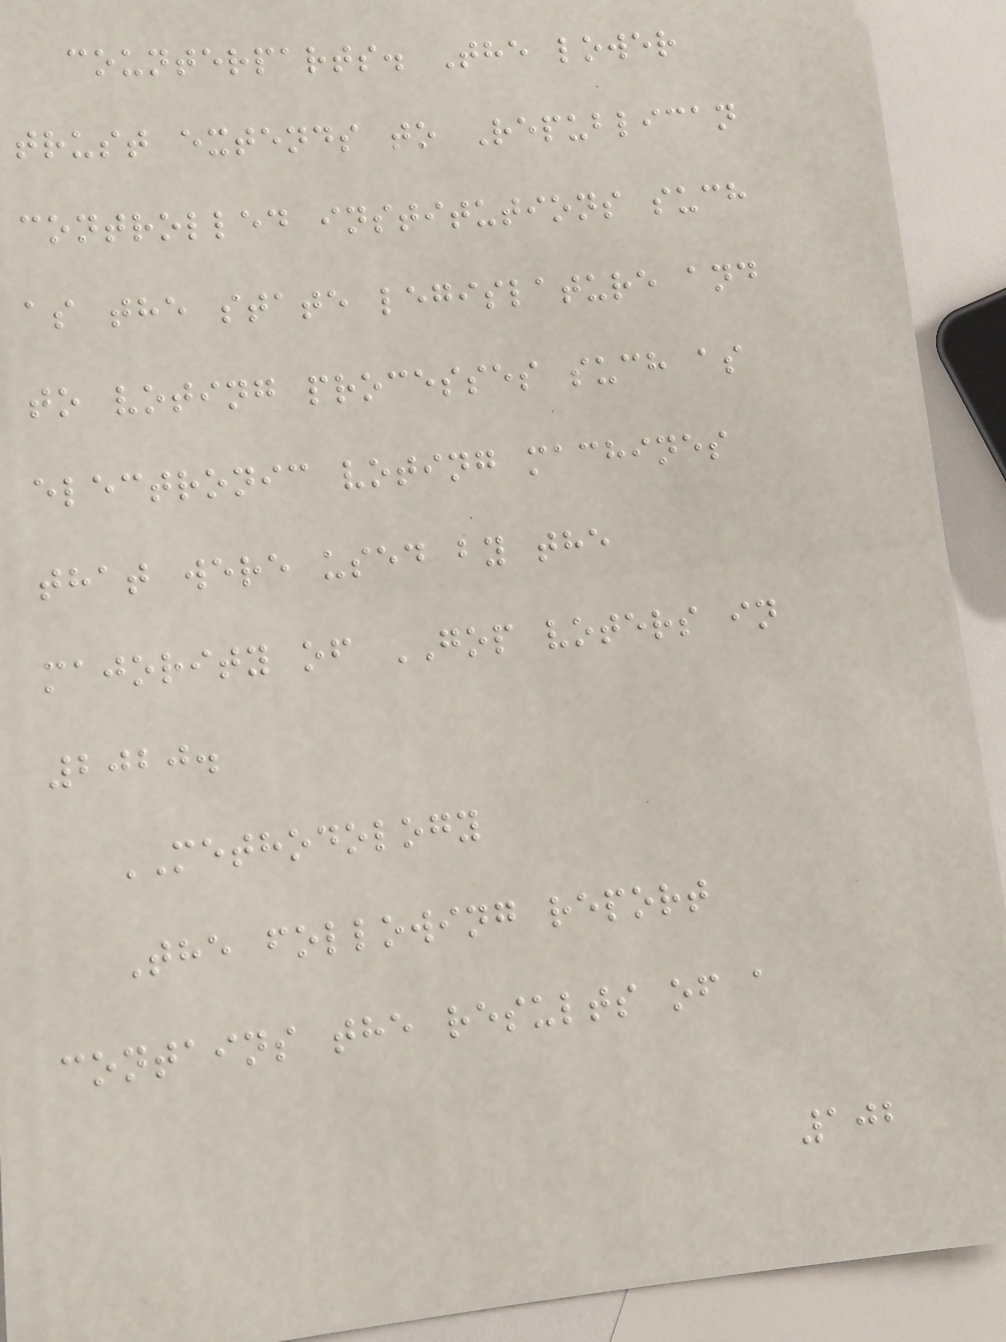counterparts. The lower
trust extends to Republican
controlled institutions such
as the state legislature and
to voting processes such as
electronic voting machines
that were used by the
majority of GOP voters in
2020.
METHODOLOGY
The following report
contains the results of a
102
